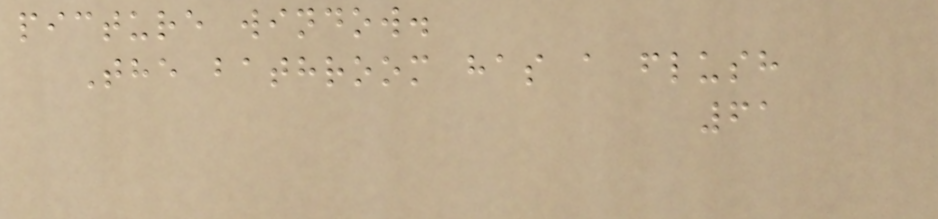picture window.
The bathroom has a flush
61
